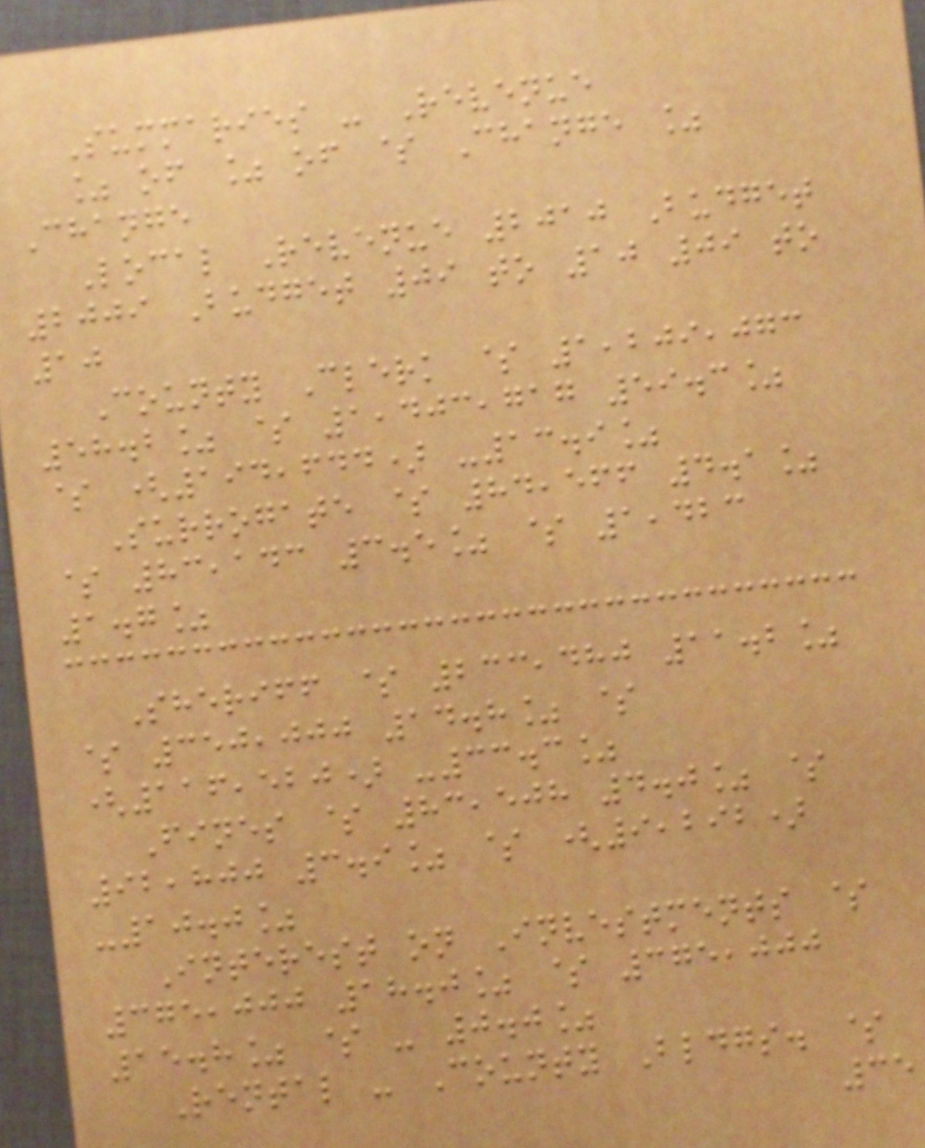Summaries - Revenue
% of % of $ Change %
Change
Local Revenue 2010 Budget
2009 Budget 09 to 10 09 to
10
County Clerk $ 1,209,073
58.2% $ 1,403,717 59.3%
$ (194,644) -13.9%
Surrogate $ 84,566 4.1%
$ 83,143 3.5% $ 1,423
1.7%
Sheriff $ 233,480 11.2%
$ 350,000 14.8% $
(116,520) -33.3%
Fines $ 83,508 4.0% $
92,800 3.9% $ (9,292)
-10.0%
Interest on Investments $
375,000 18.0% $ 375,000
15.8% $ - 0.0%
Rental - County Bldgs. $
35
